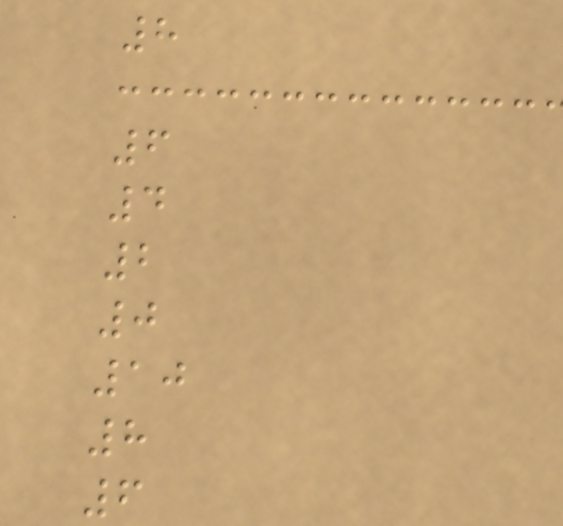8
6
4
2
0
10
8
6
